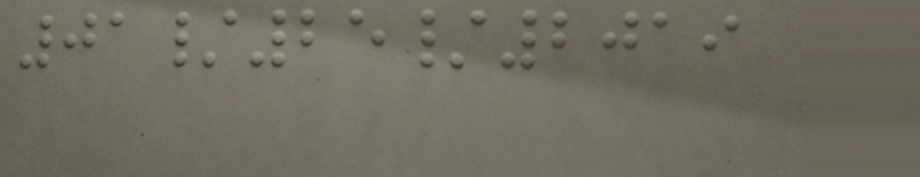01/25/2019
